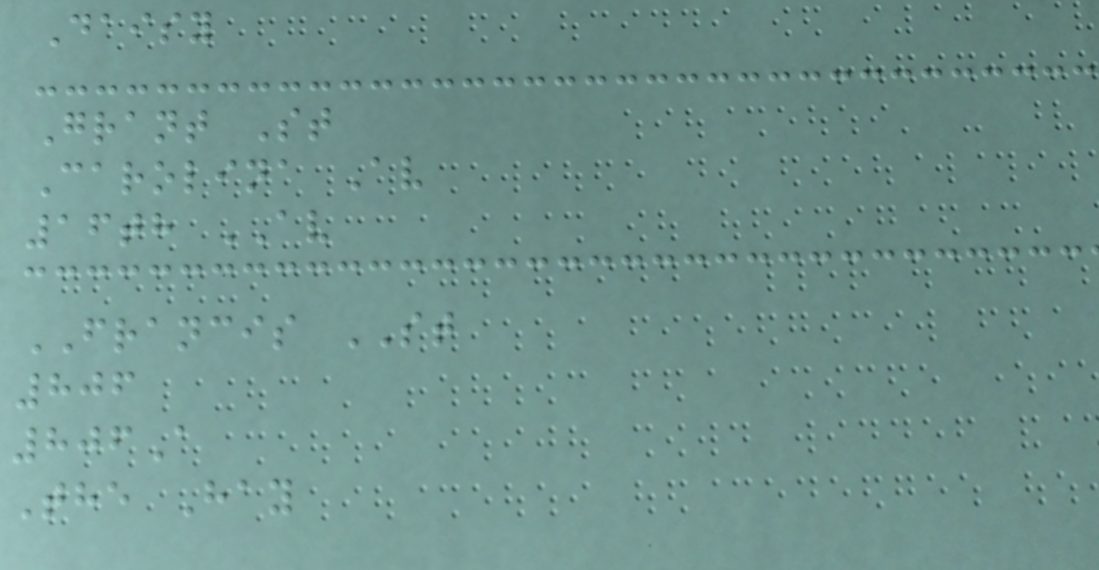Daisy
Grant St
Carolina Av
16th AV
FRANCIS ST
806
806A
The Hay
